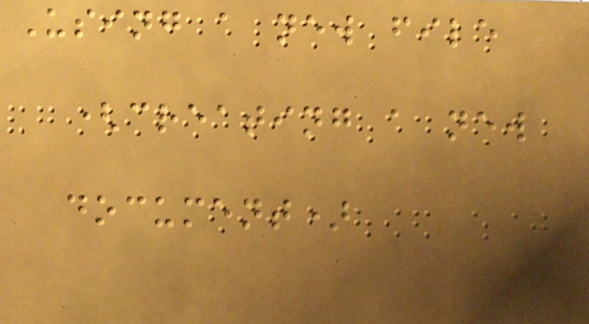Using a new file
(creating a new
document)
